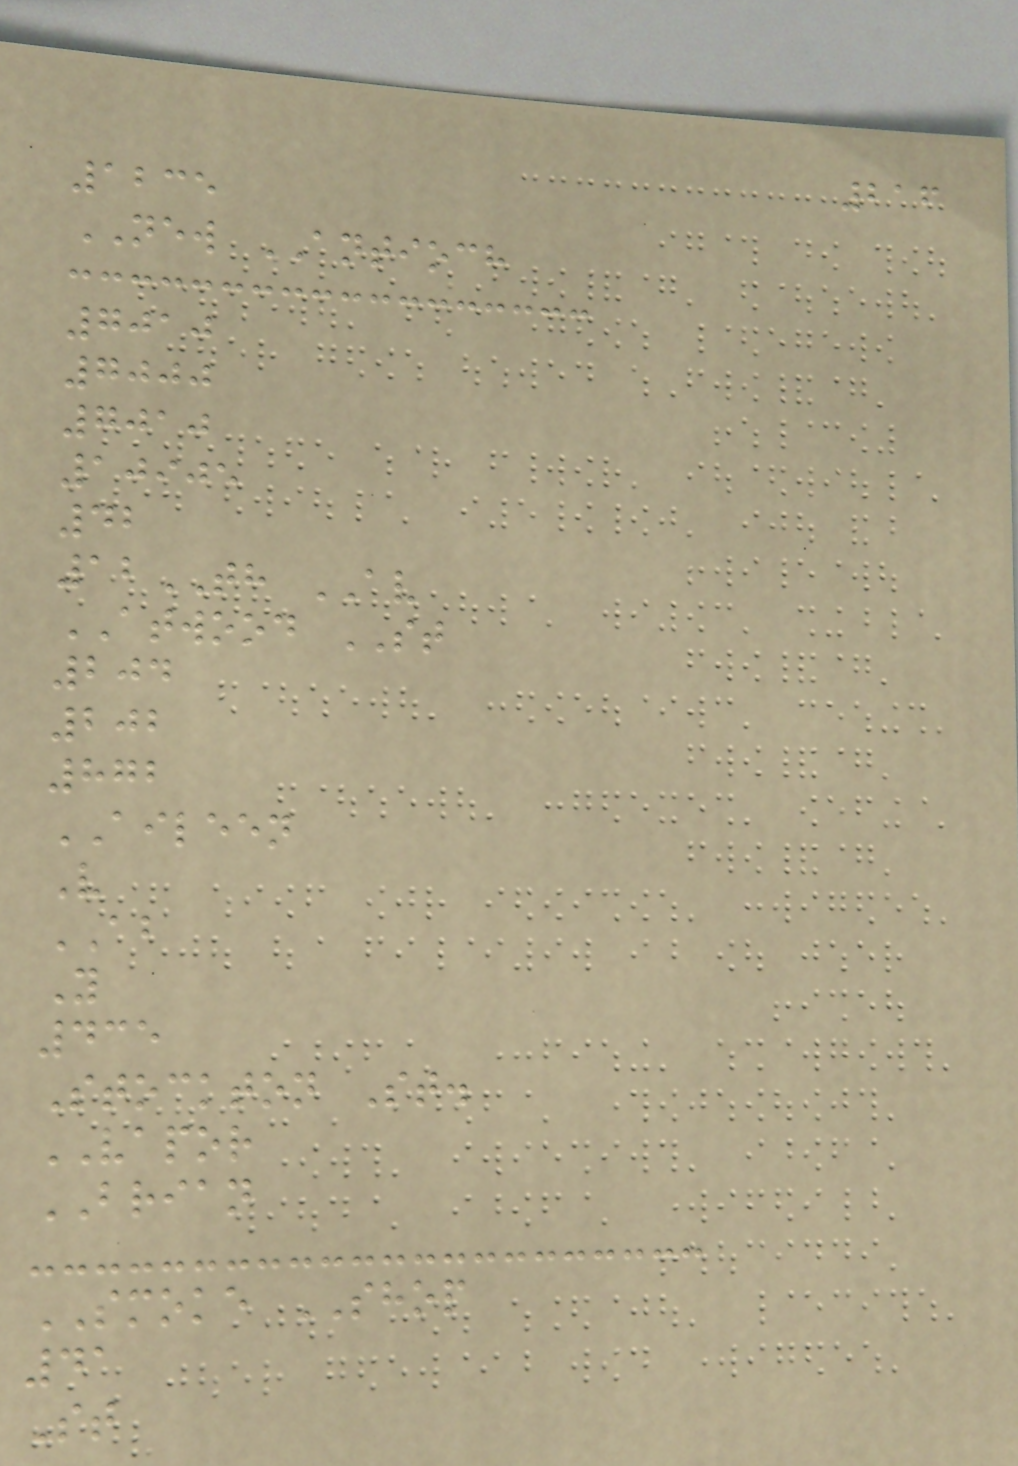216
1235
NEW ANTIOCH
7010
7000
7010
10905
42
12TH AV
ATWOOD ST
204
202
872
AILEEN
V
AB
Y
435
Stockton St.
VAPOR
BRIAN
SMOKE SHOP
41
St
